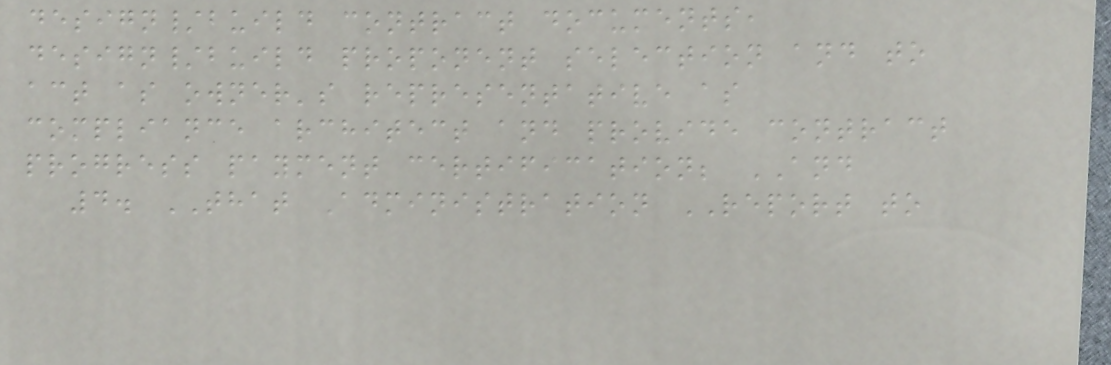design/build contract documents,
design/build proponent selection and to
act as owner's representative as
compliance architect and provide contract
progress payment certification; AND
4. THAT Administration REPORT to
